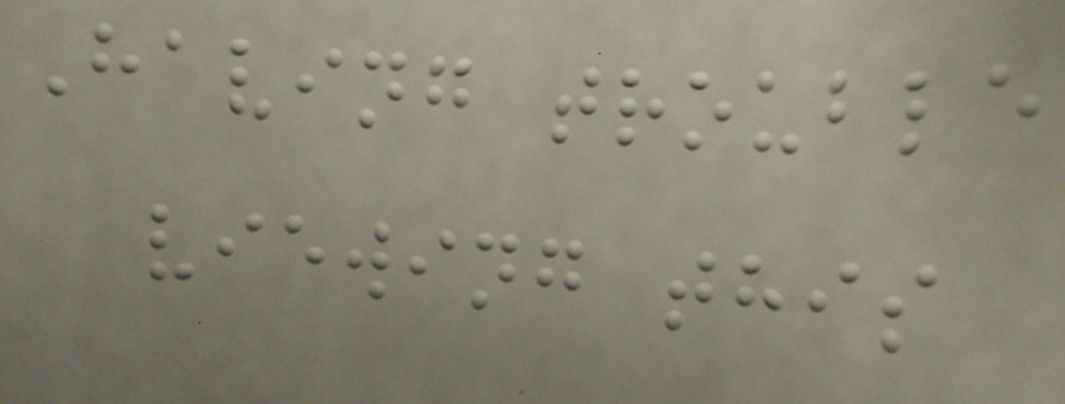Having trouble
viewing this
